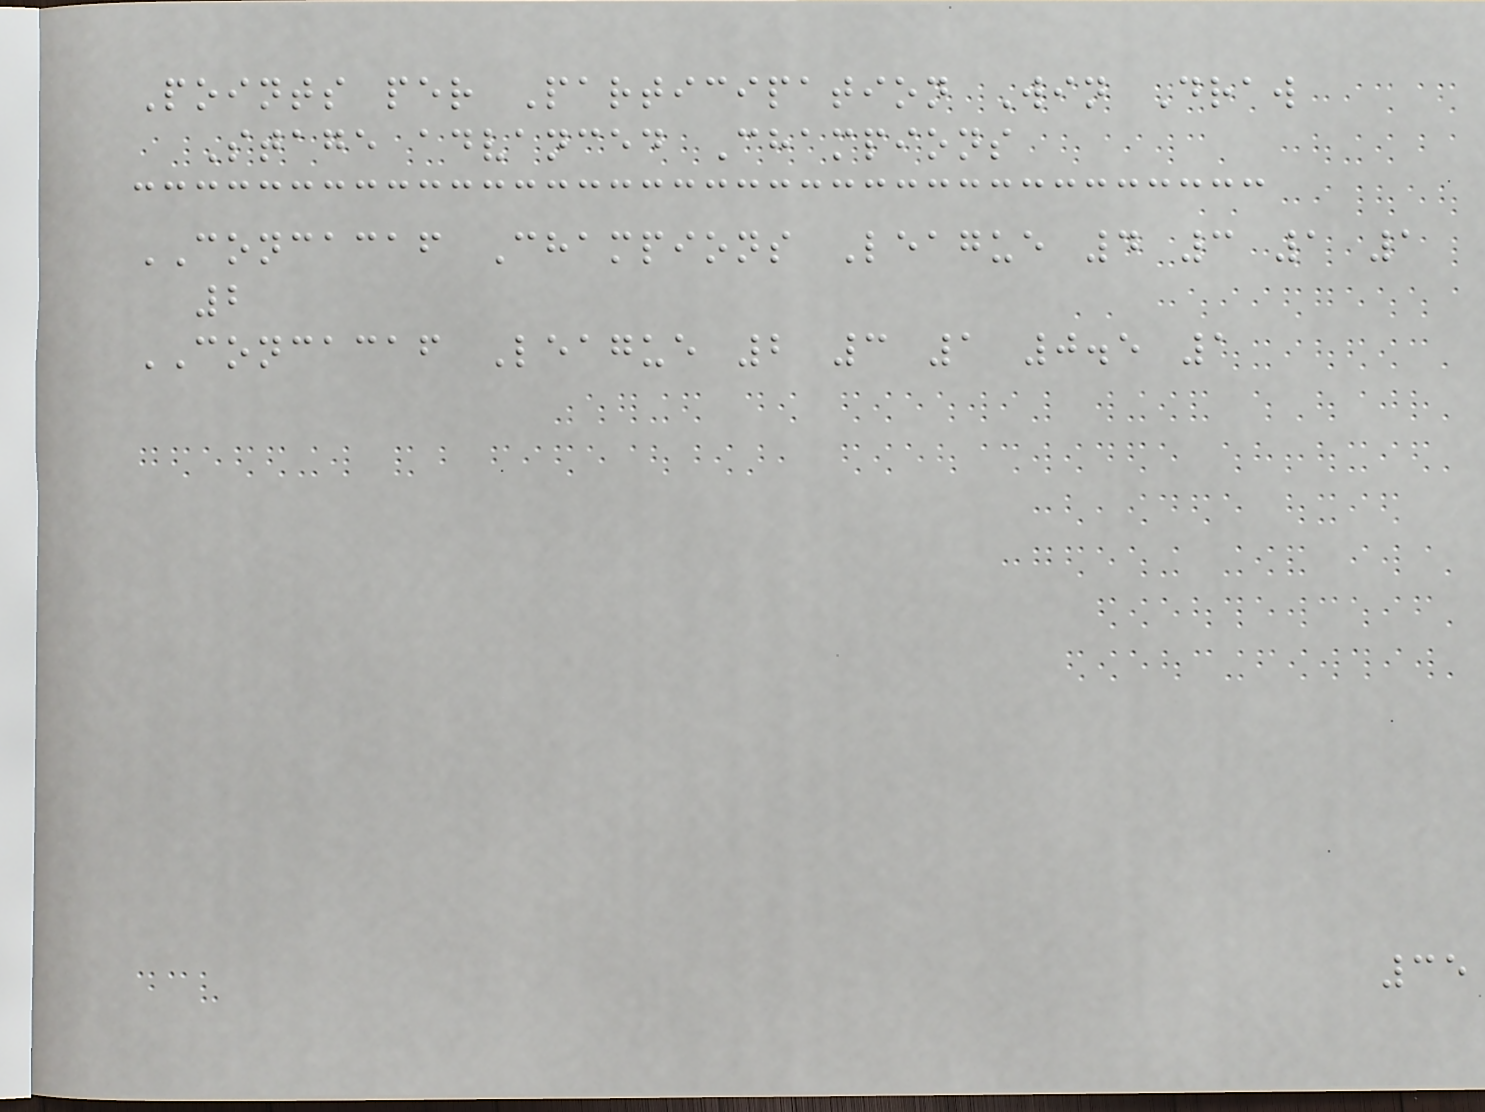Points per Participation Win Draw
Stage advanced Champions
CONCACAF Champions League 4 3 1 1
2
CONCACAF League 2 3 1 0.5 1
35
